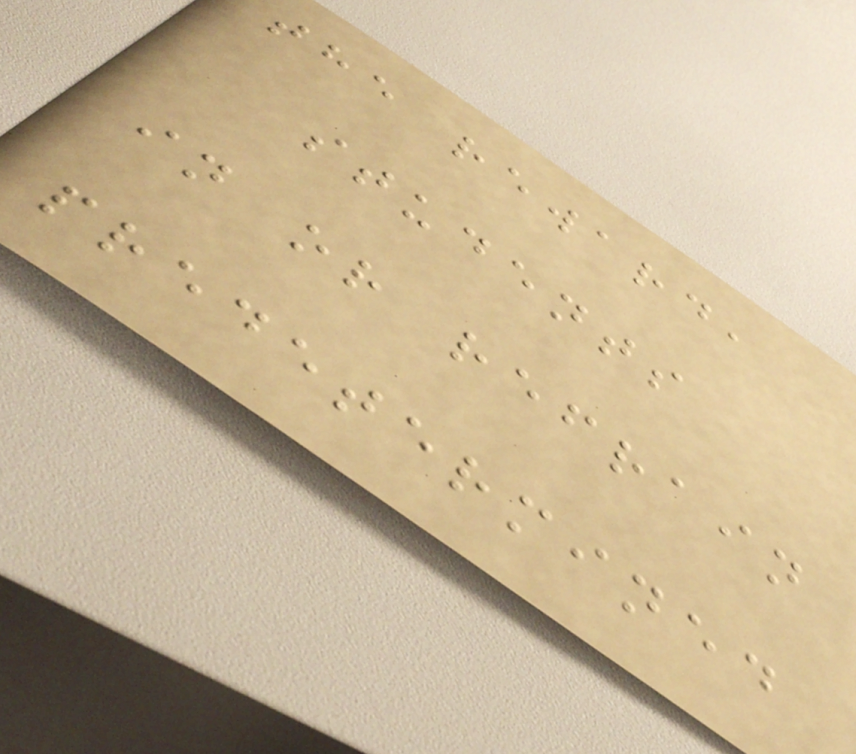the reward,
students
in or refrain
predetermined
